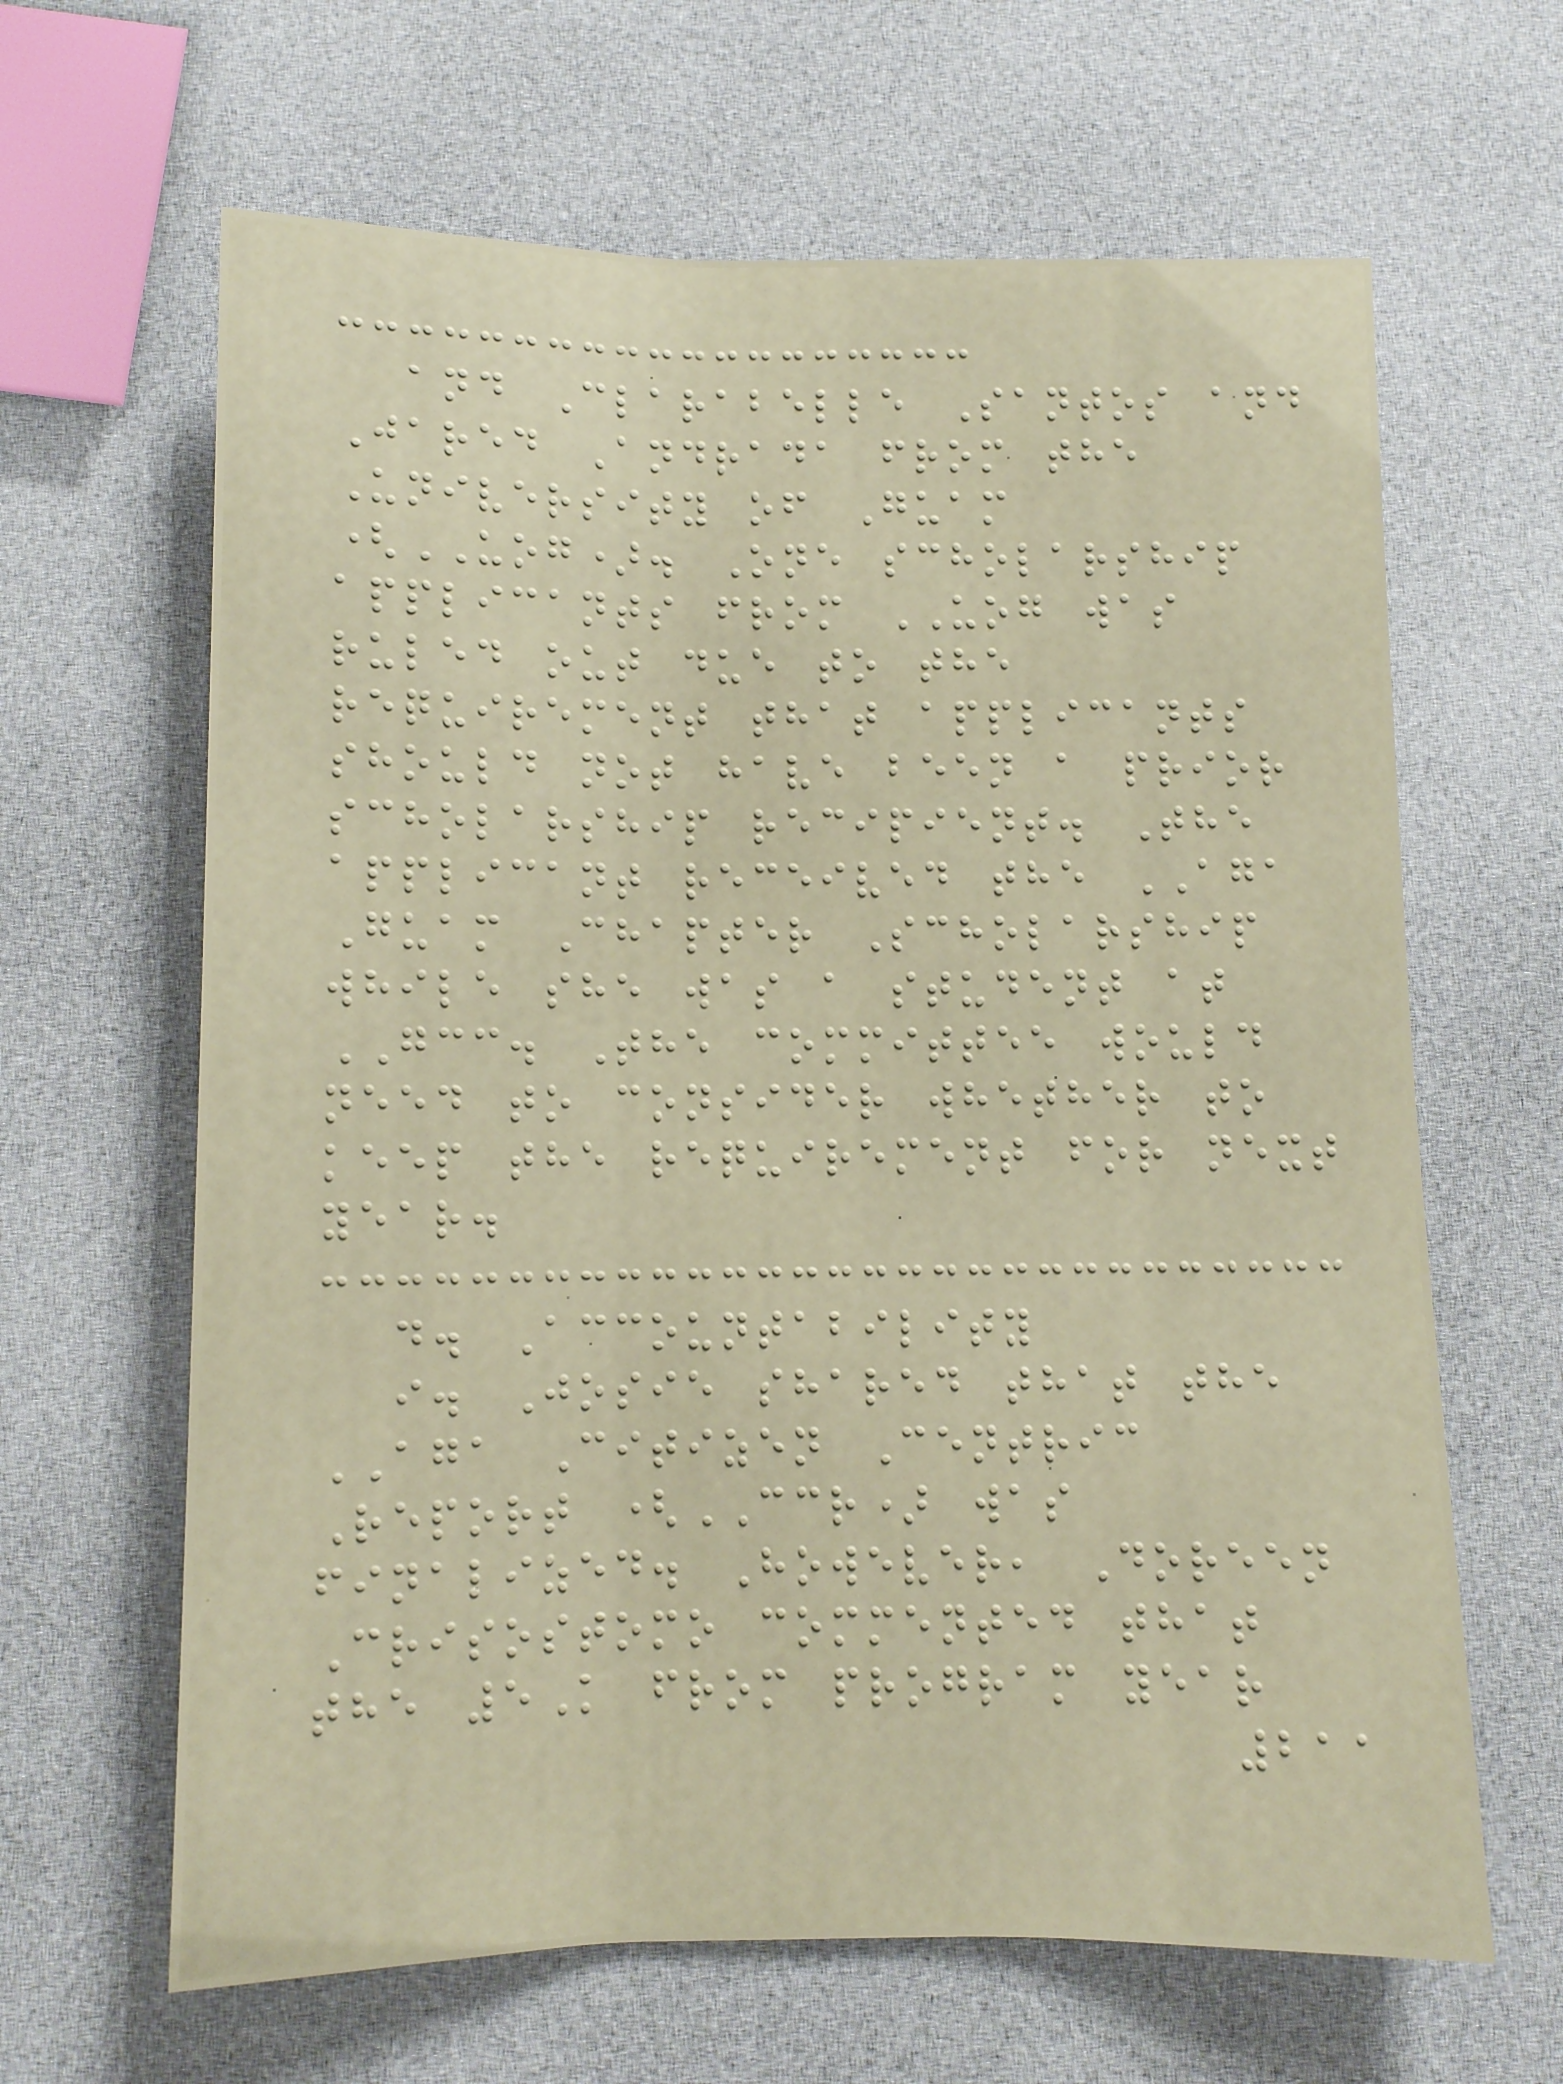and Clarabelle Santos and
Jared Andrada from the
University of Guam
(UOG). One scholarship
applicants from UOG was
ruled out due to the
requirement that applicants
should not have been a prior
scholarship recipient. The
applicant received the AGA
Guam Chapter Scholarship
while she was a student at
GCC. The committee would
need to consider whether to
keep the requirement for next
year.
d. Accountability
i. Josie shared that the
AGA Citizen Centric
Report (CCR) was
finalized. However, Doreen
Crisostomo commented that
the 5K from program year
211
